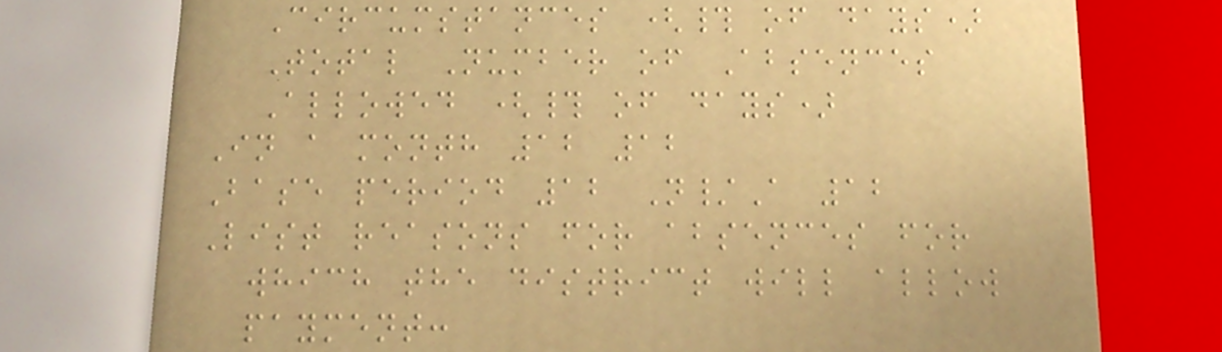Circumstances (# of days)
Total Number of Absences
Allowed (# of days)
In a month 12 12
Base period 12 N/A 12
List reasons for absences for
which the district will allow
payment:
